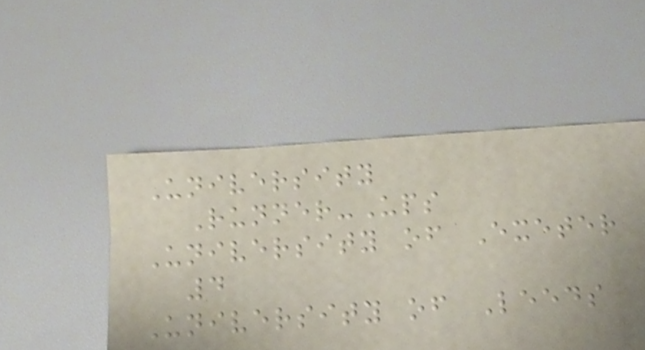University
Runner-Ups
University of Exeter
4
University of Leeds
